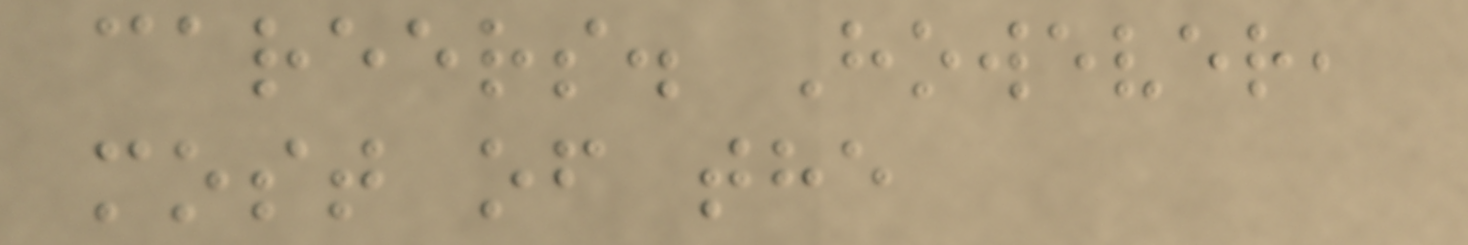careers. However,
most of the
